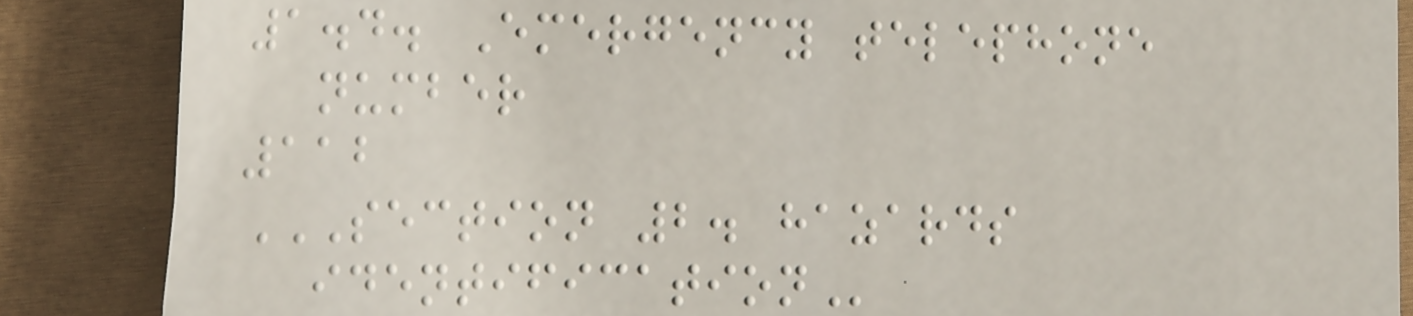1.4. Emergency telephone
number
112
SECTION 2. HAZARDS
IDENTIFICATION
